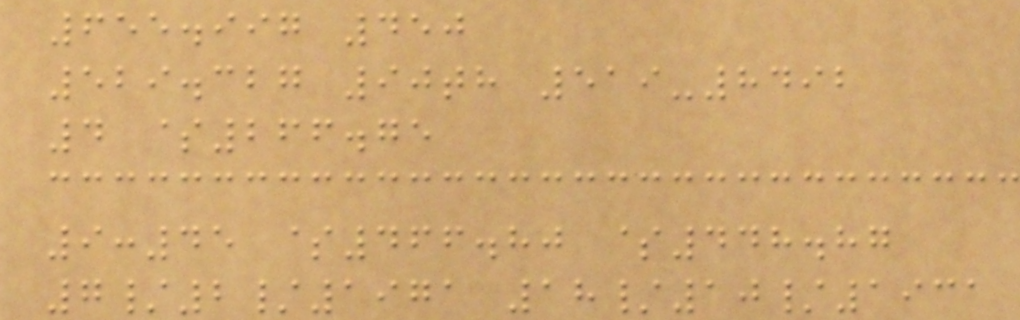655.997 450
529.327 90th 519-8492
4 $266.75
9:45 $466.80 $448.87
7/2/1971 18/10/1931
